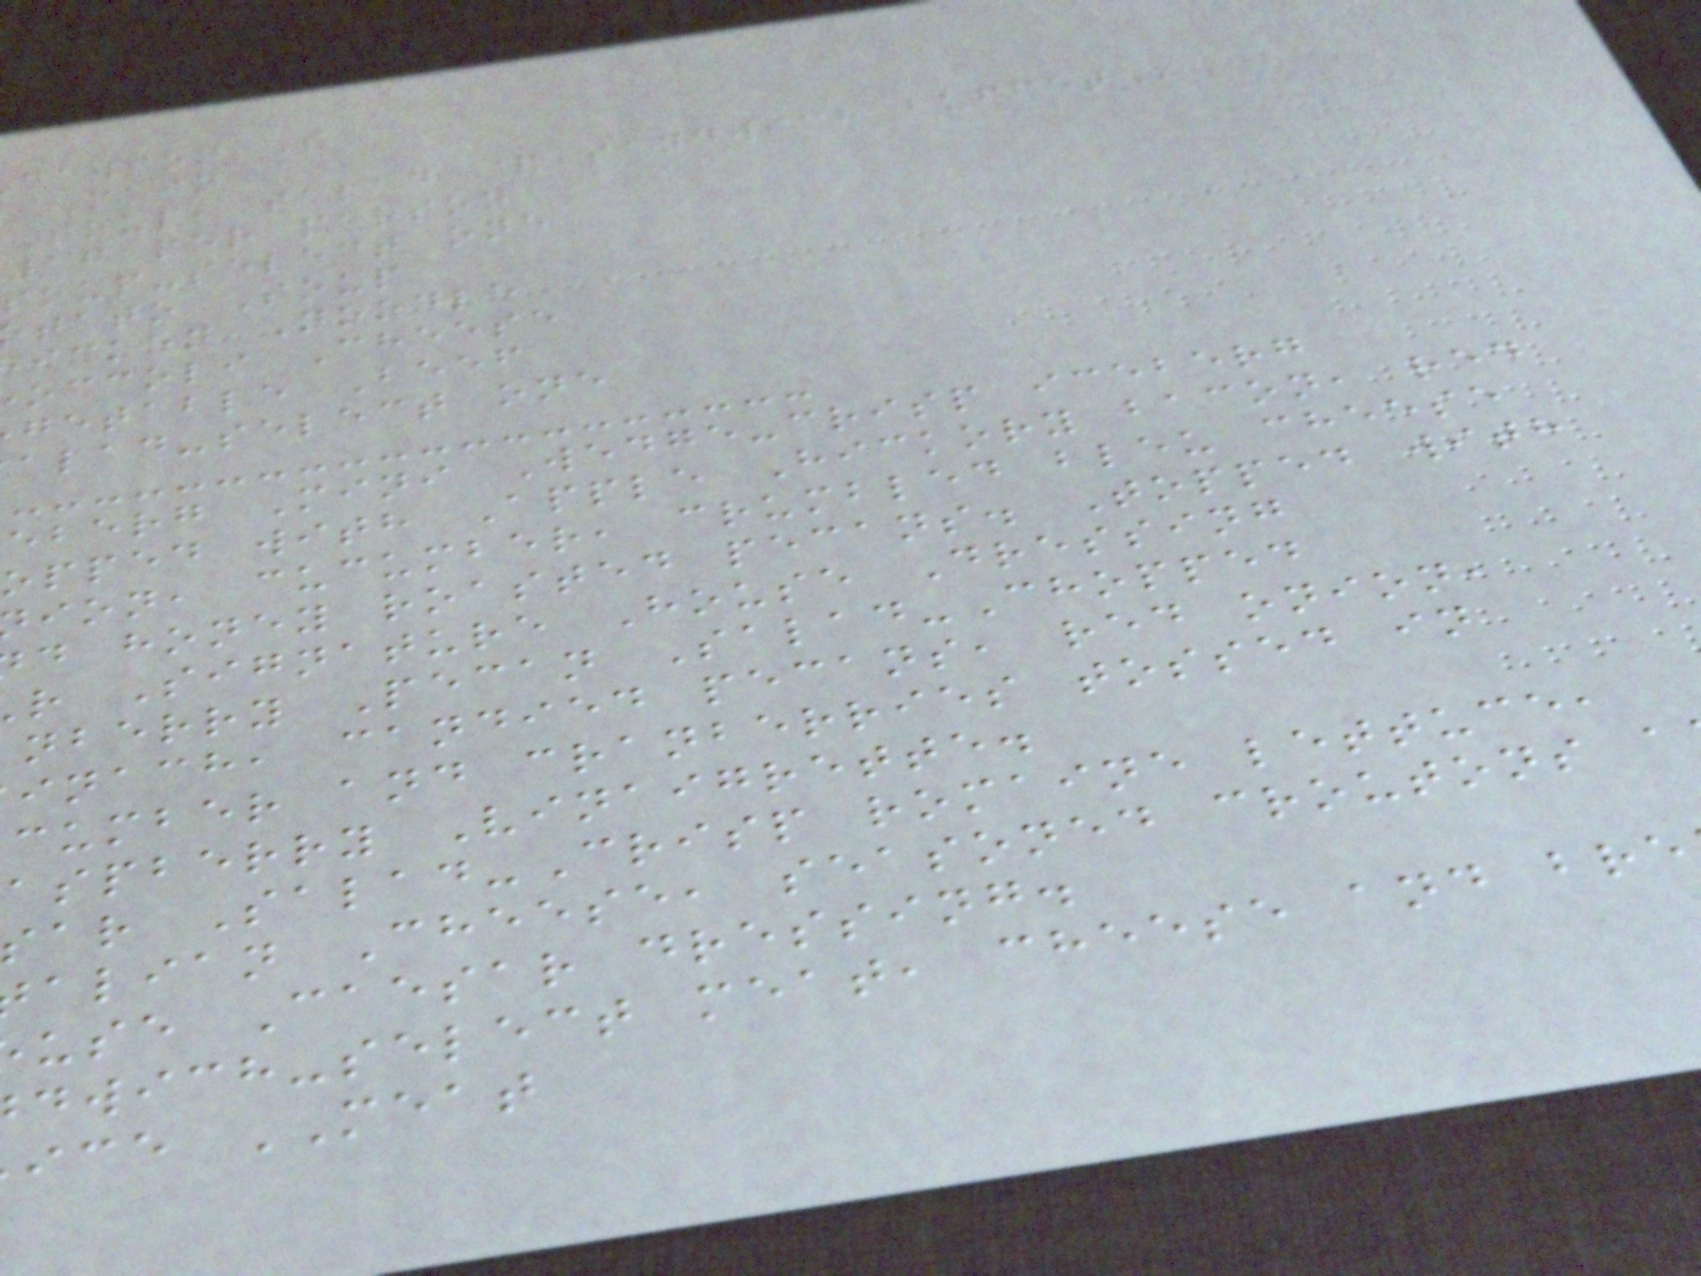Main
soup, salad & sandwich
16 per person
soup-select one
tato Soup
icken Noodle
occoli Cheese
getable Beef
alad-select one
eberg Mini Wedge-crisp iceberg
opped with Apple Hickory bacon, red
ion, cucumber, crumbled bleu cheese
d honey roasted pecans. Topped with
r Signature House Dressing
nberry Pecan Salad-Chopped
inach, candied pecans, red onion,
cumber and cranberries tossed in
aspberry Vinaigrette.
ar Salad-Crisp romaine lettuce,
alian Cheese, seasoned croutons a
use Caesar dressing.
dwich-select meat, cheese and bre
ice MEAT
